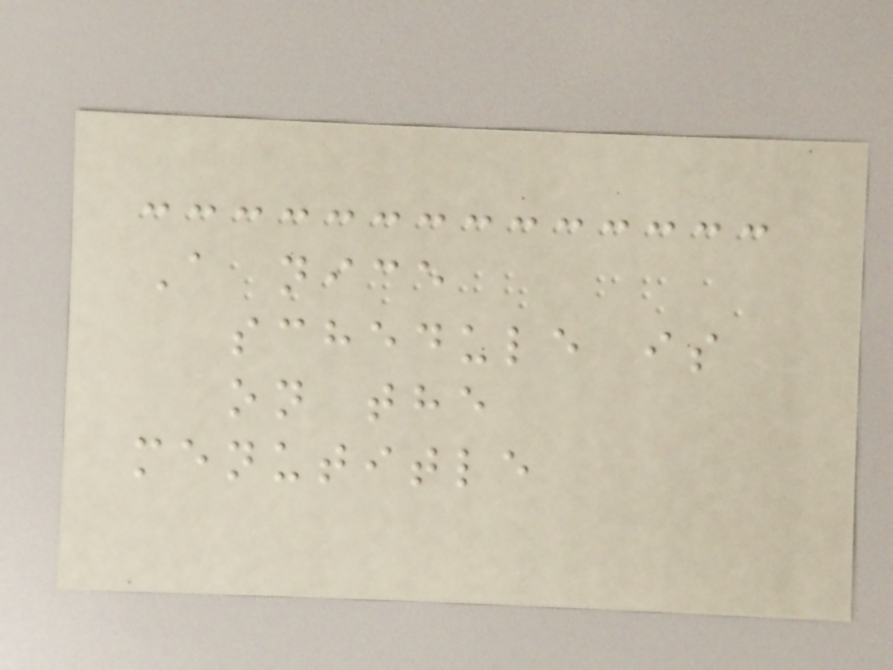A nice
schedule is
on the
menutitle
